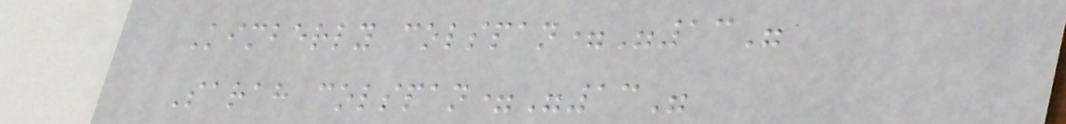Kimberly colspan="13"
Sarah colspan="13"
